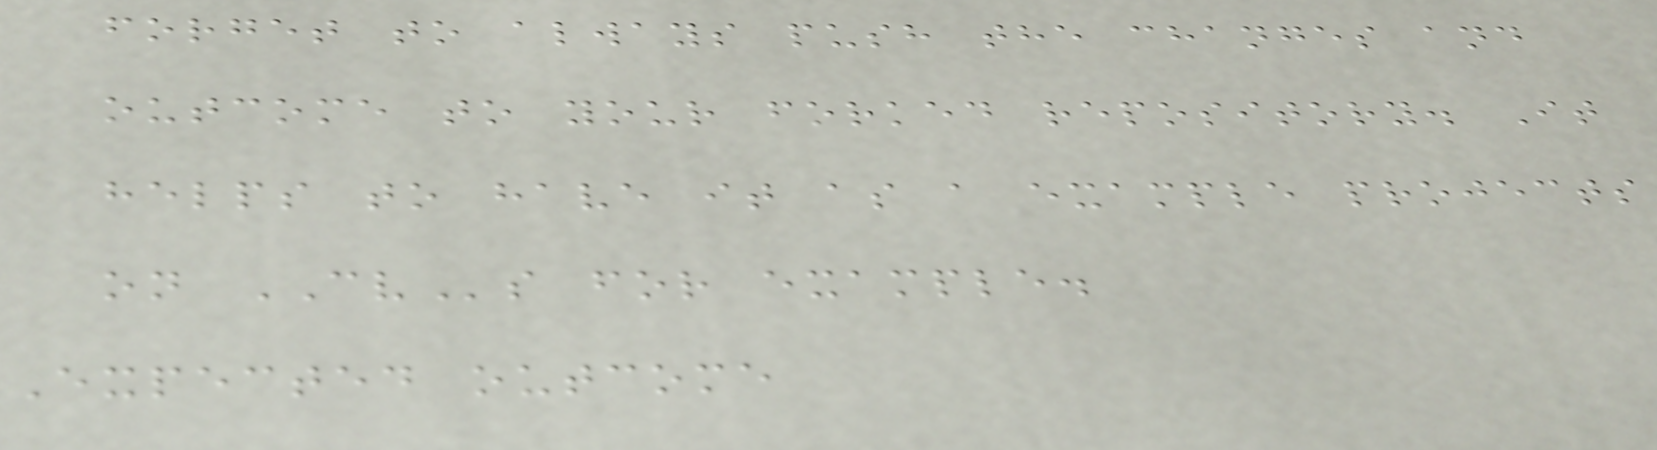forget to always push the changes and
outcome to your forked repository. It
helps to have it as a example projects
on CVs for example.
Expected outcome
